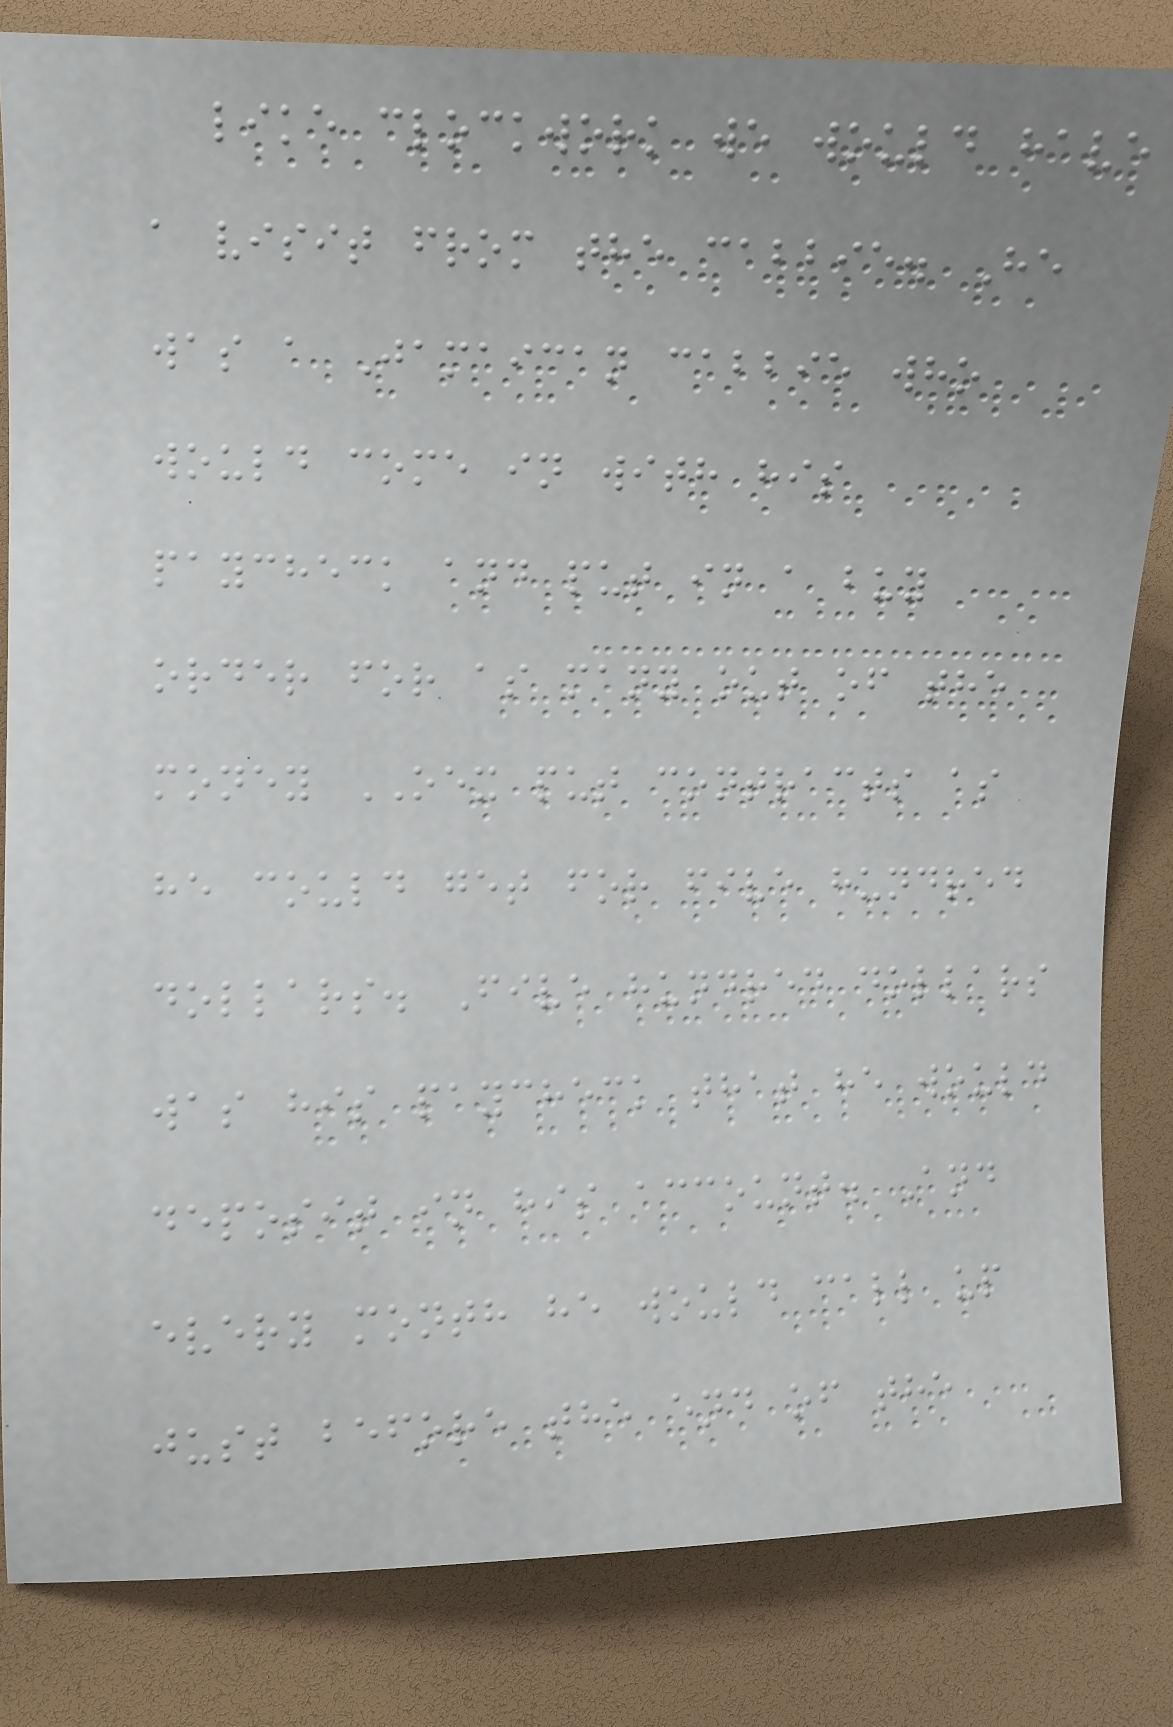like clockwork we would have
a visit from the cabbie. He
was a Jamaican cabbie who
would come in with his
paycheck and put in a buy
order for as many out of the
money OEX put contracts as
he could get for five hundred
dollars. Five hundred dollars
was his paycheck that he would
deposit in his account. And
every month he would call up
just before the end of the
